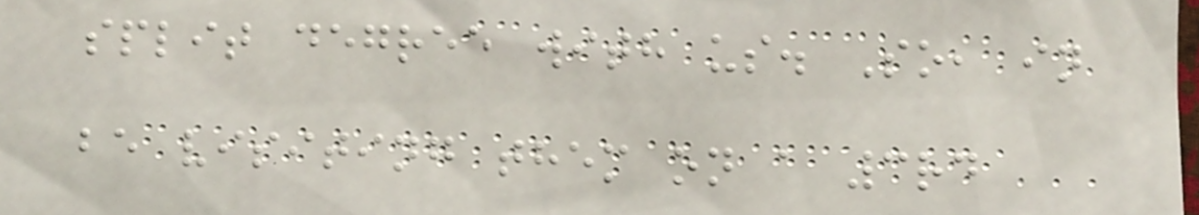split degree with us. So, in
be visiting them on a 3rd
